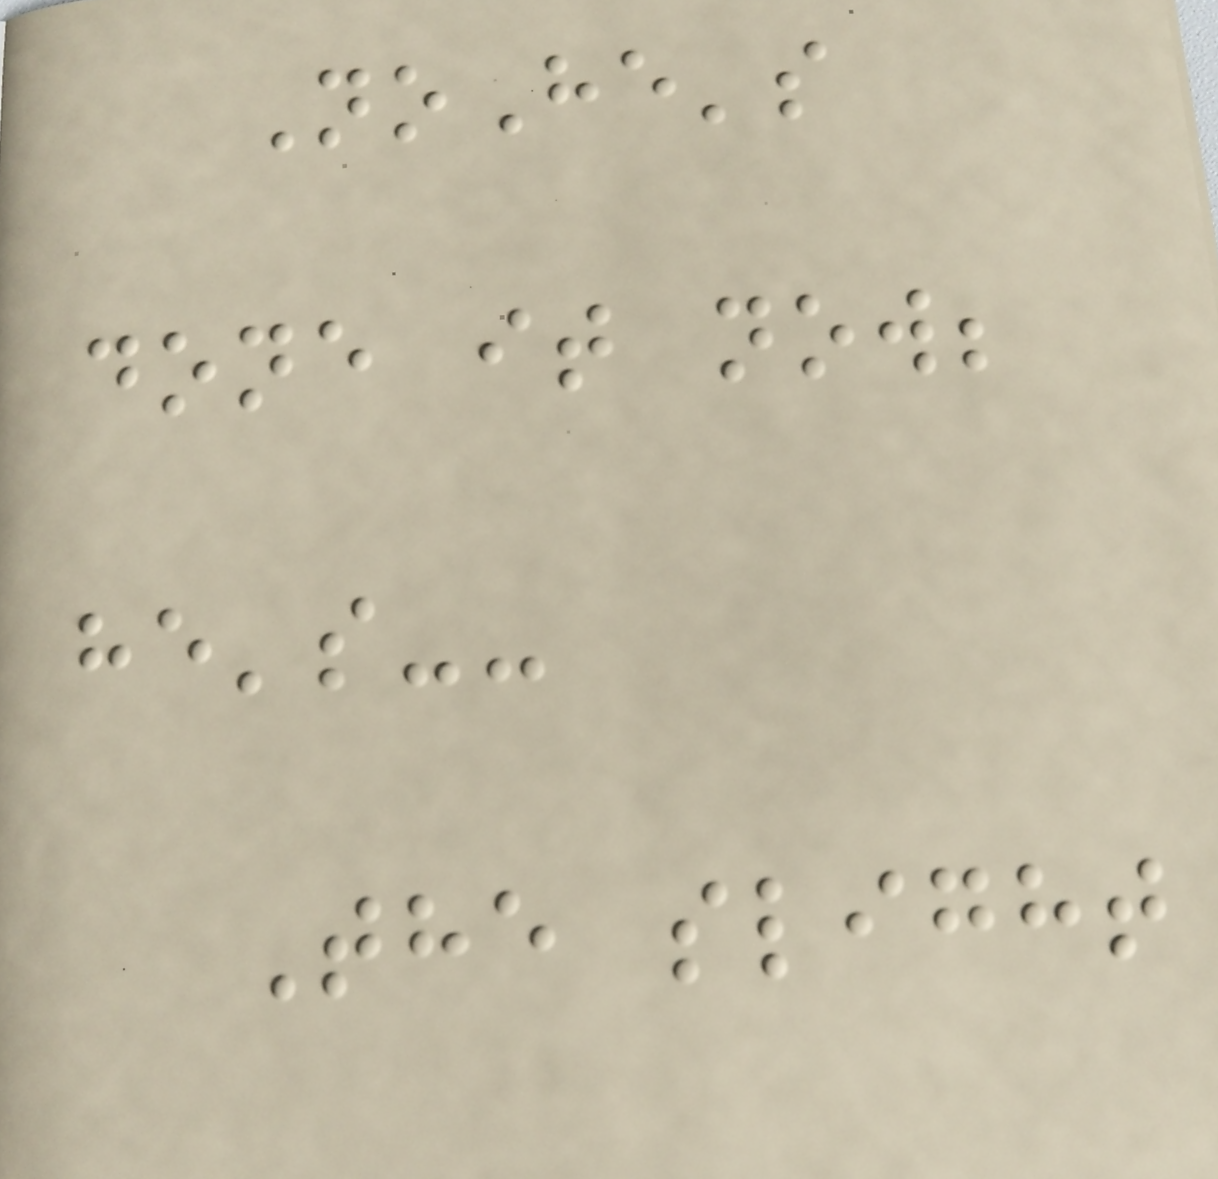NoHe's
done it now;
he's--
The slight
